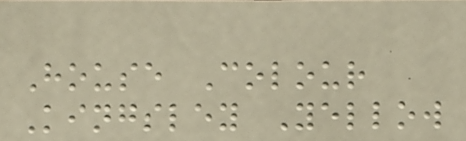House Colour
Kingsley Yellow
